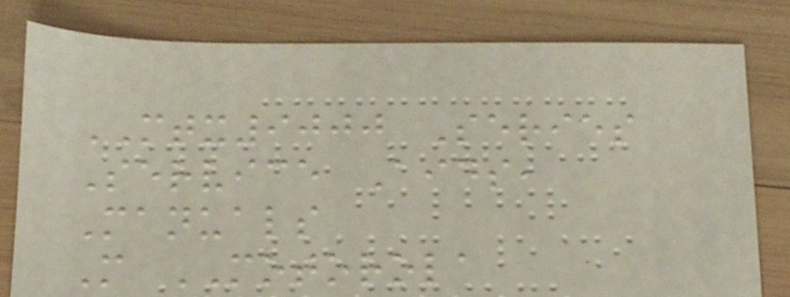MTX9000 Series
Service Aids,
Manuals
M MOTOROLA
